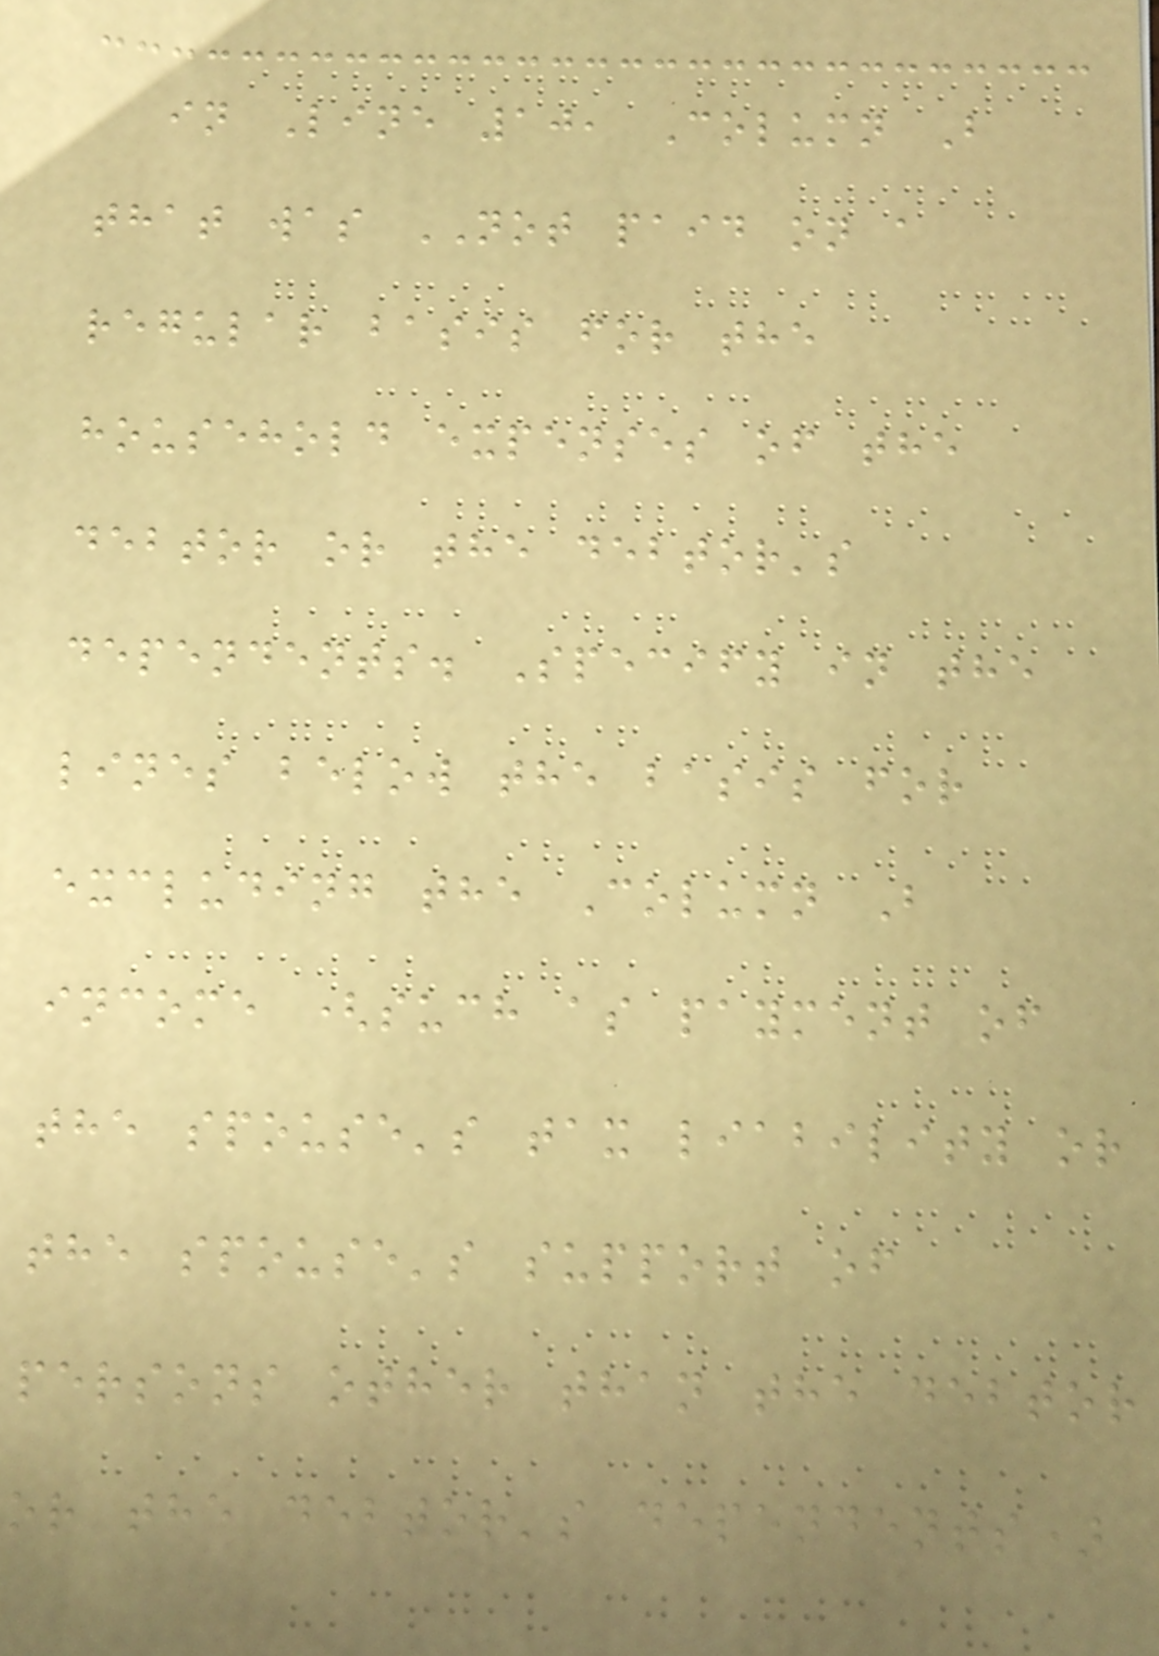in Line 10, Column B
that was NOT paid on a
regular basis for the
household expenses of the
debtor or the debtor's
dependents. Specify in the
lines below the basis for
excluding the Column B
income (such as payment of
the spouse's tax liability or
the spouse's support of
persons other than the debtor
or the debtor's dependents)
